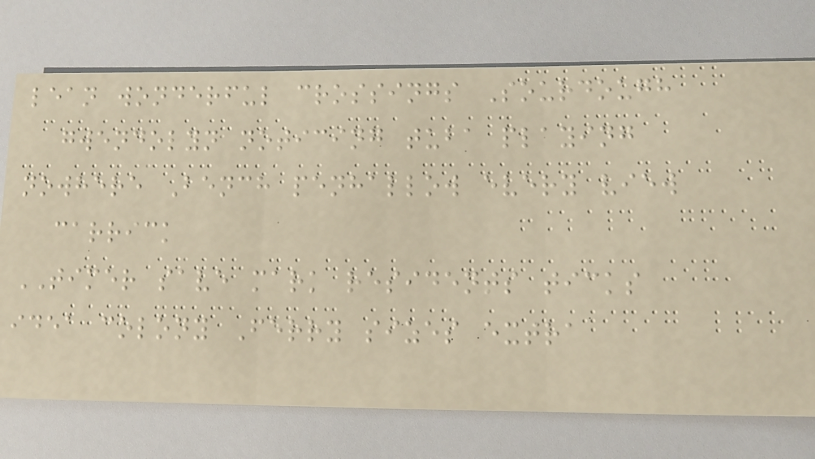lean wonderful crossings Sourdough
gwendolyn noticing tuba playing
nowhere Bench penhallow every view
carrick
TIMER save mark residents ticks
idea colony Ferry sizes extra
